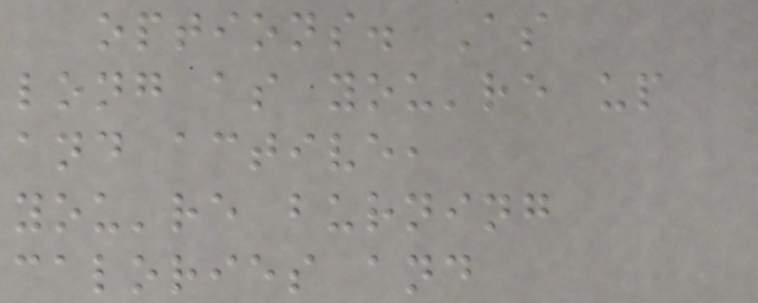options. As
long as you're up
and active,
you're burning
calories and
